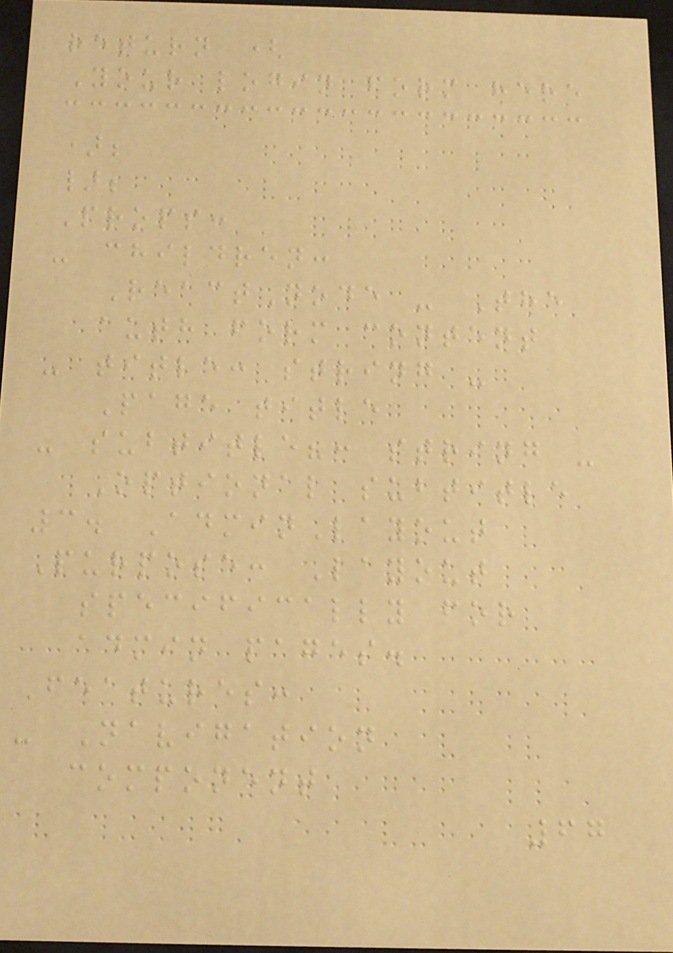return (
Your login form here
);
};
Props:
- children:
ReactNode - The
auth form content
- title: string -
Page title
- subtitle?: string -
Optional subtitle
3. AdminLayout
Purpose: Layout
specifically for
admin pages.
Features:
- Navigation
component
67
